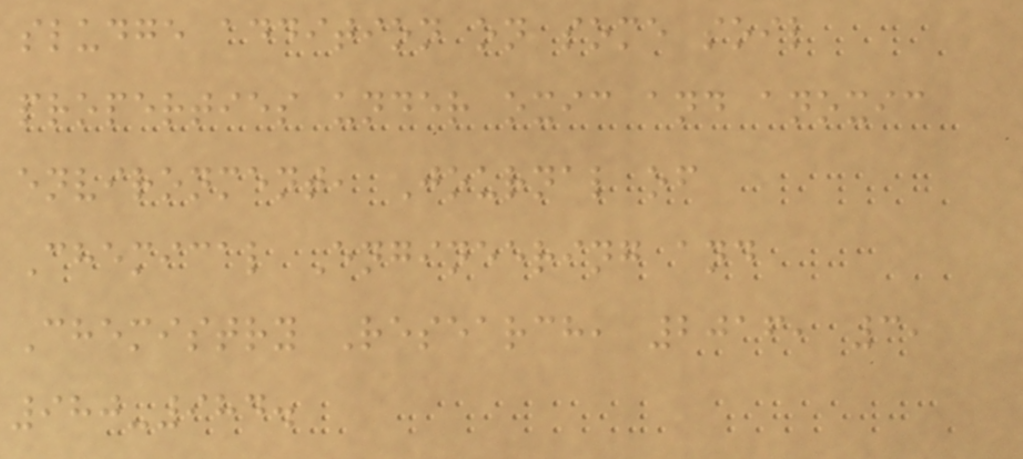sludge addition on some soil
properties under oxic and anoxic
environment, Journal of
Chemical Engineering and
Chemistry Research, 2016, 3,
980-984.
